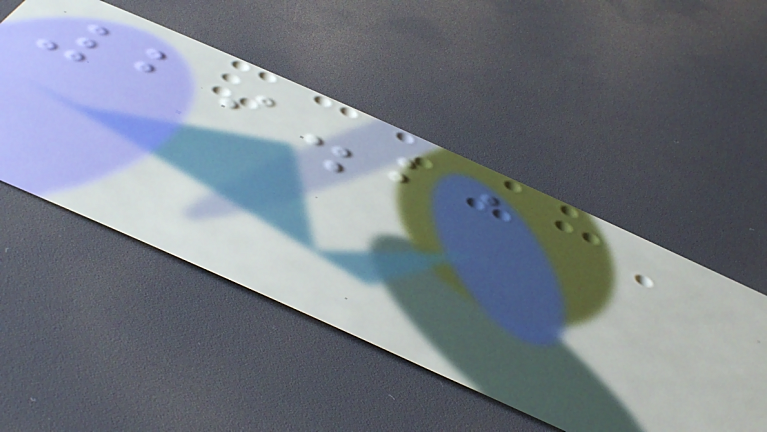29.21
